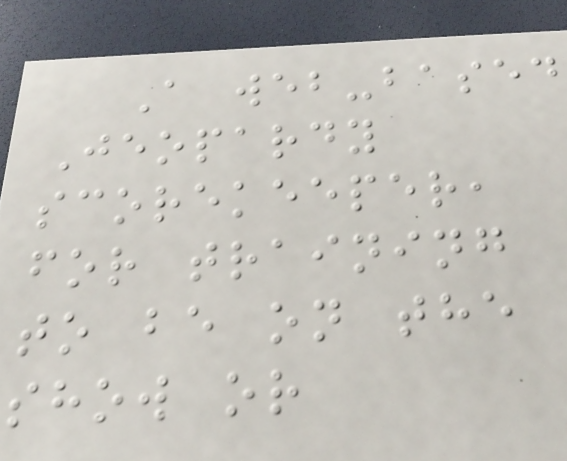A web-based
Jeopardy
scorekeeper,
for training
to be on the
show or
